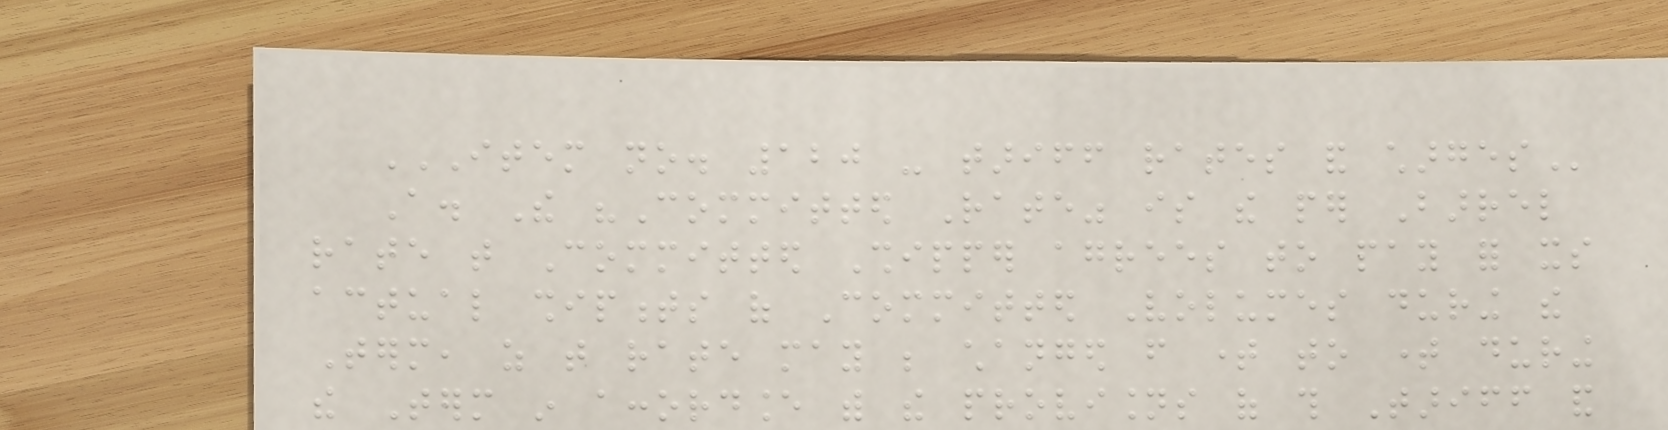ITEM NO. 120 - TARIFF RATES AND CHARGES
A. The "Committed Rate" is the per Barrel
rate that Committed Shipper agrees to pay for its
actual shipments of Committed Volumes during the
Term, as that rate may be changed from time to time during
the Term in accordance with the provisions of this Tariff and
